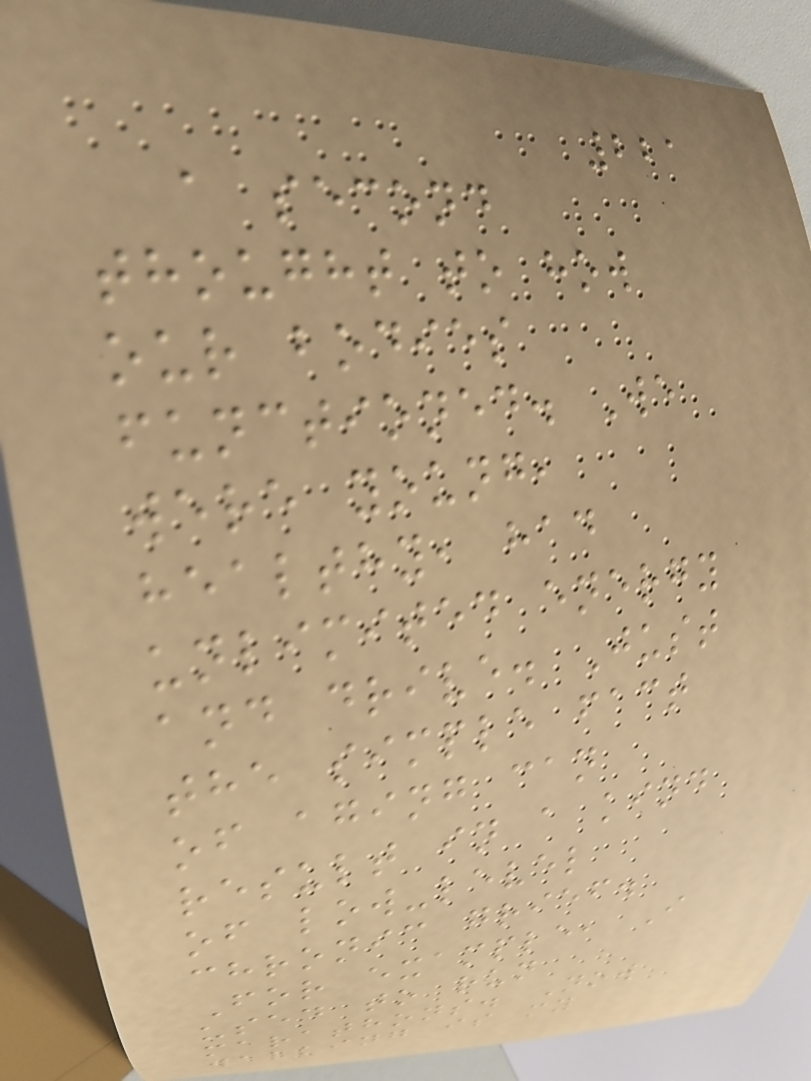221
a second
thought to how
our bodies
functioned. We
were young,
healthy, had
unlimited energy
and drive. Just
the simple fact
of aging can
result in a kind
of low-level
chronic grief.
For example, I
used to run
marathons. Now
walking is my
